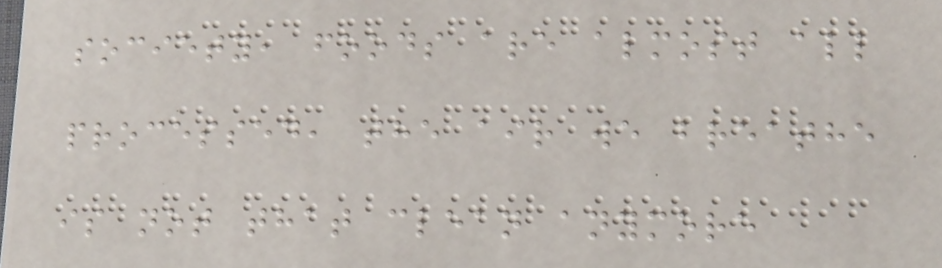society, foods are almost all
processed, the air we breathe
is not that clean anymore
